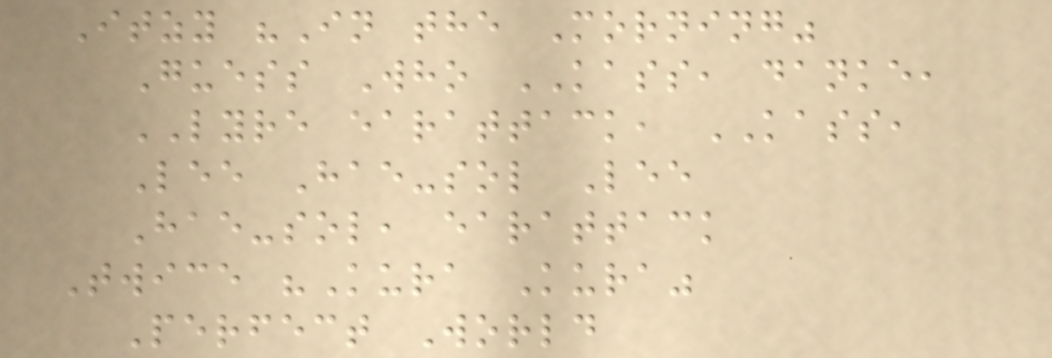Itzy "In the Morning"
Guess Who KASS, danke,
LYRE earattack, KASS,
Lee Hae-sol Lee
Hae-sol, earattack
Twice "Kura Kura"
Perfect World
